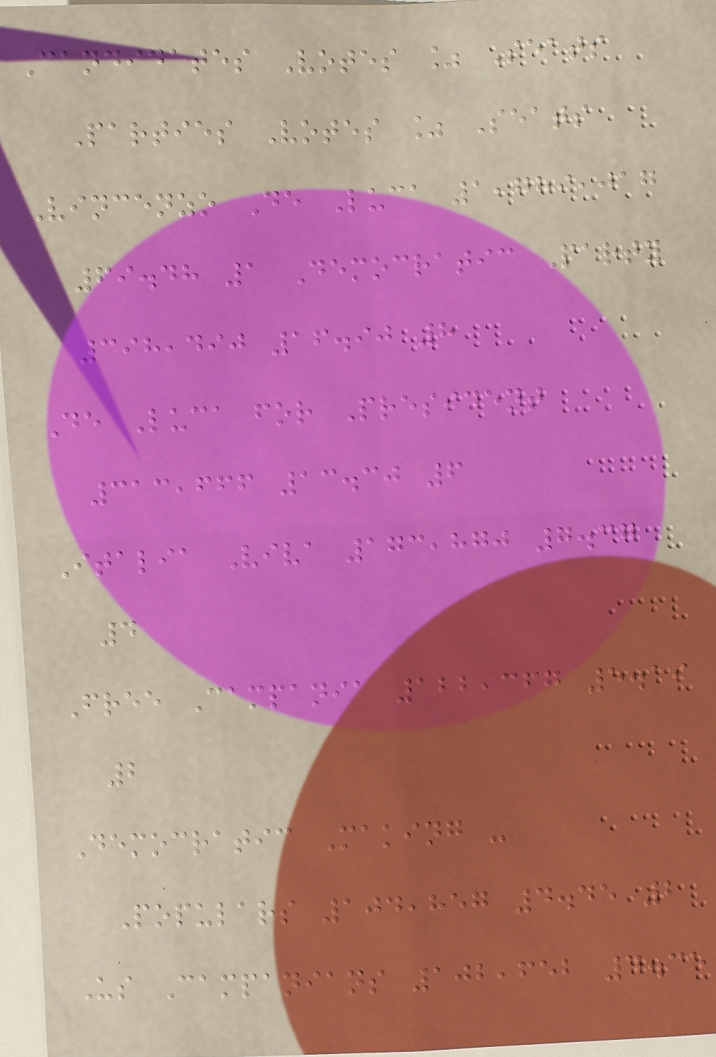Candidates Votes % Seats
Parties Votes % Seats
Vincenzo De Luca 1,789,017
69.48 1 Democratic Party
398,490 16.90 8
De Luca for President
313,666 13.30 6
Italia Viva 173,870 7.37
4
Free Campania 122,367 5.19
2
Democratic Making -
Populars 104,857 4.45 2
Us Campanians 102,652 4.35
